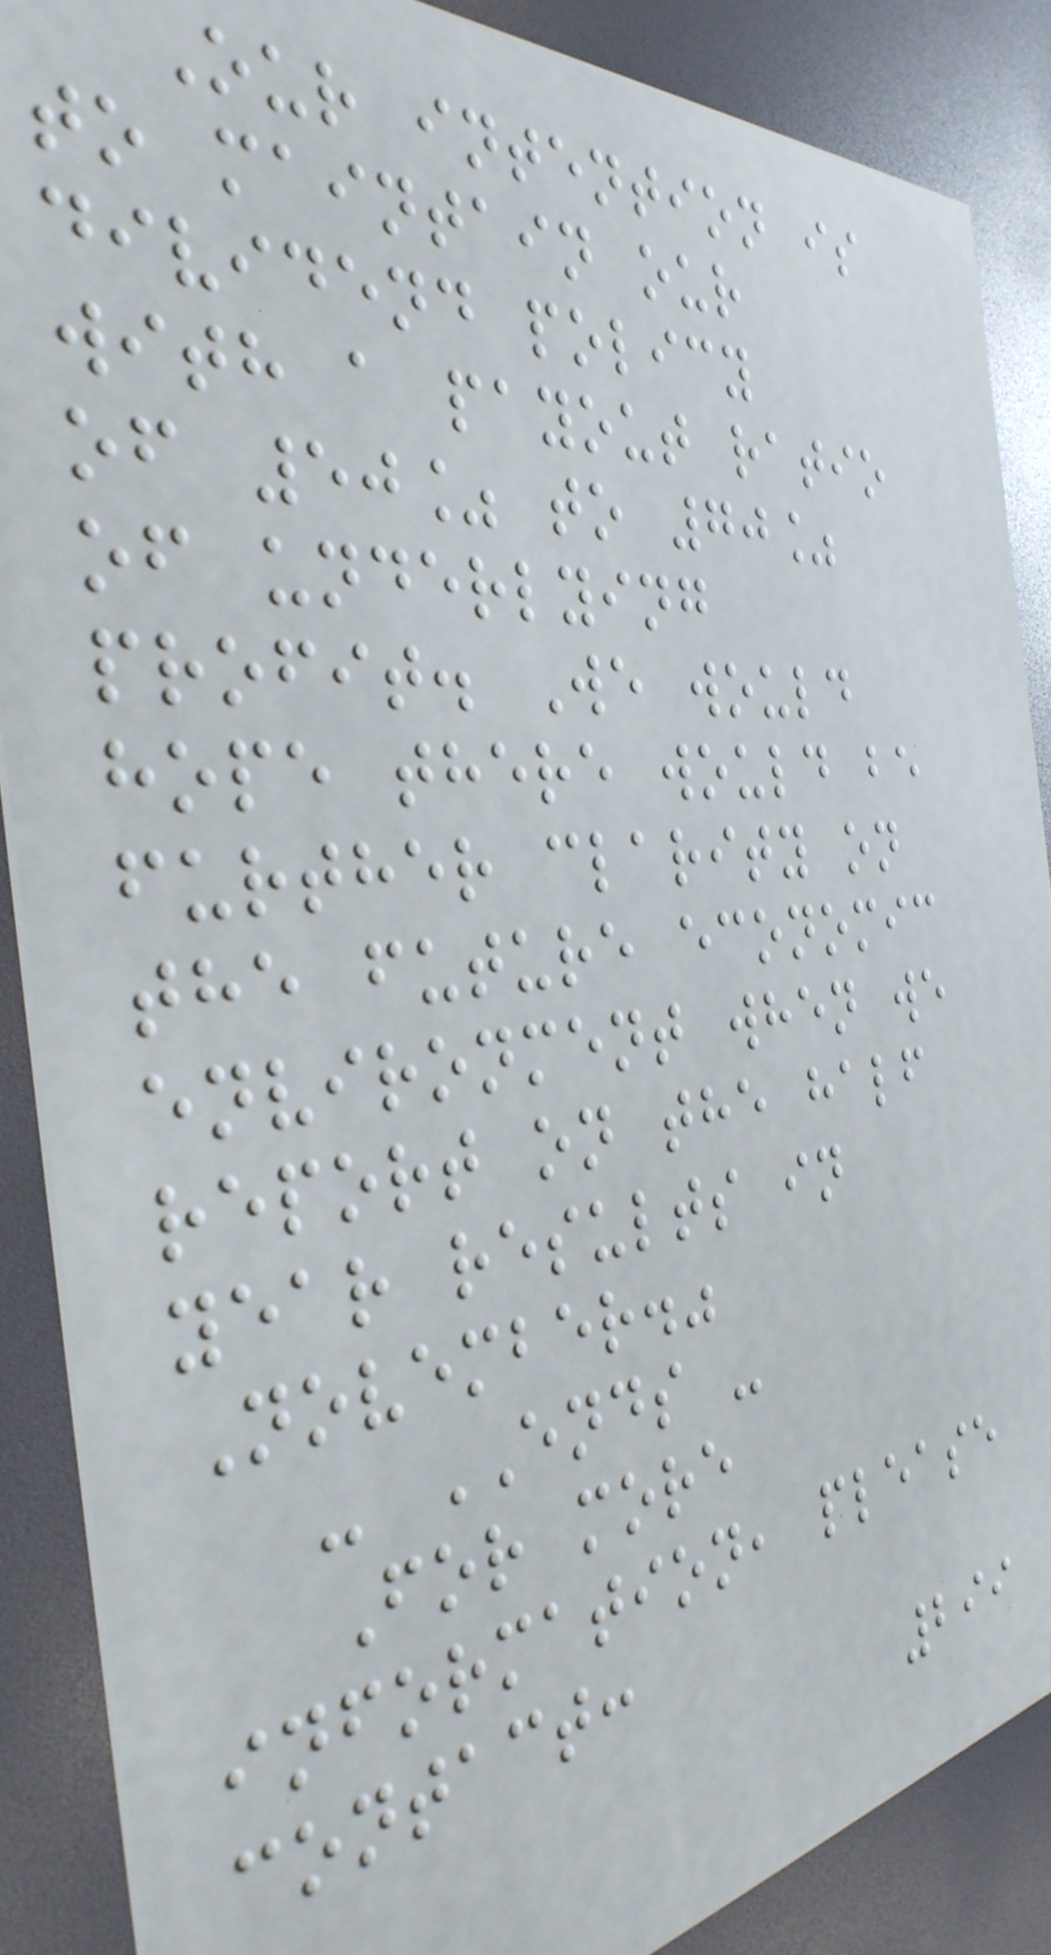Our intention is
to maintain our
dividend policy
with a payout ratio
of 50% to 70%
of underlying
profit. We would
hope there would be
further clarity on
the future economic
environment when we
report on the half
year results in
November."
- ENDS -
For more
information, please
contact:
299
